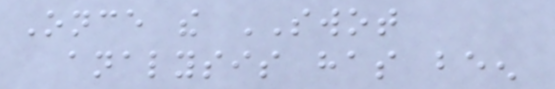Once the SWOT
analysis has been
